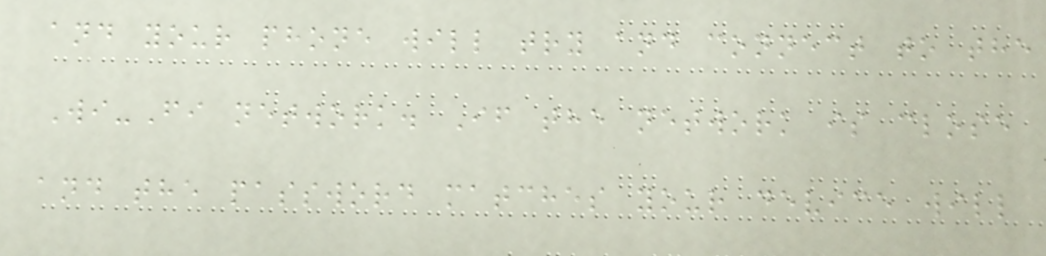and your phone will try and connect to the
Wi-Fi network. If the network is close
and the password matches your device will
